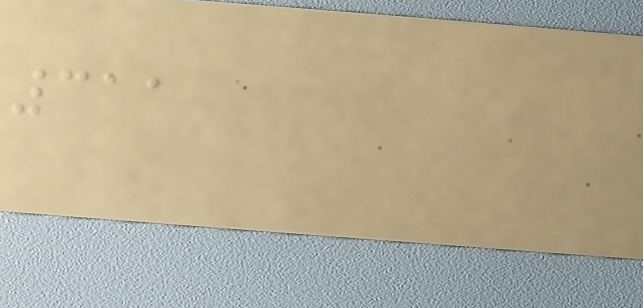311
